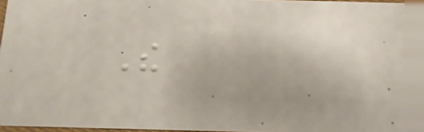The
